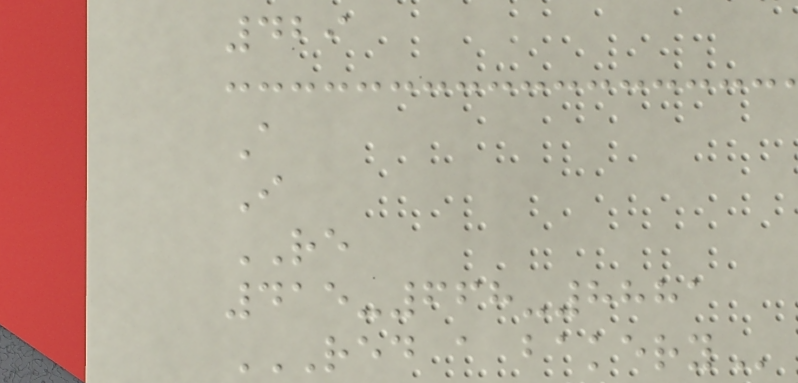429
A
I
RE
415-668-8881
RED A BAKERY
